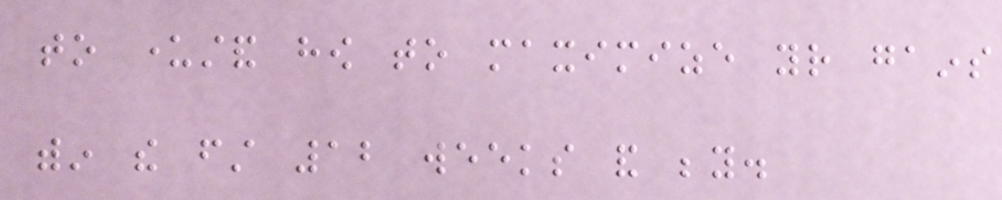to understand how to maximize your gains
within the first 12 weeks and beyond.
